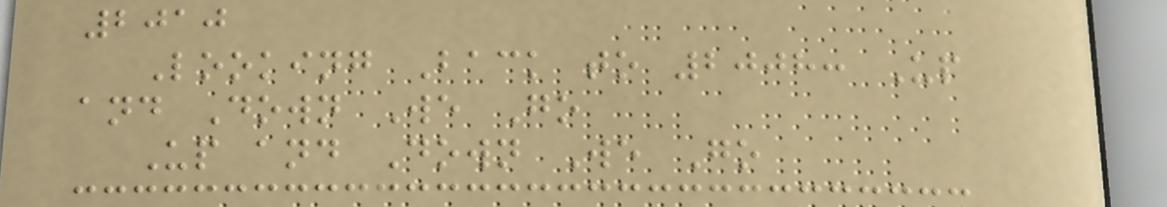2010
Looking Back to 2008: Up
and Down We Go
Up and Down We Go
